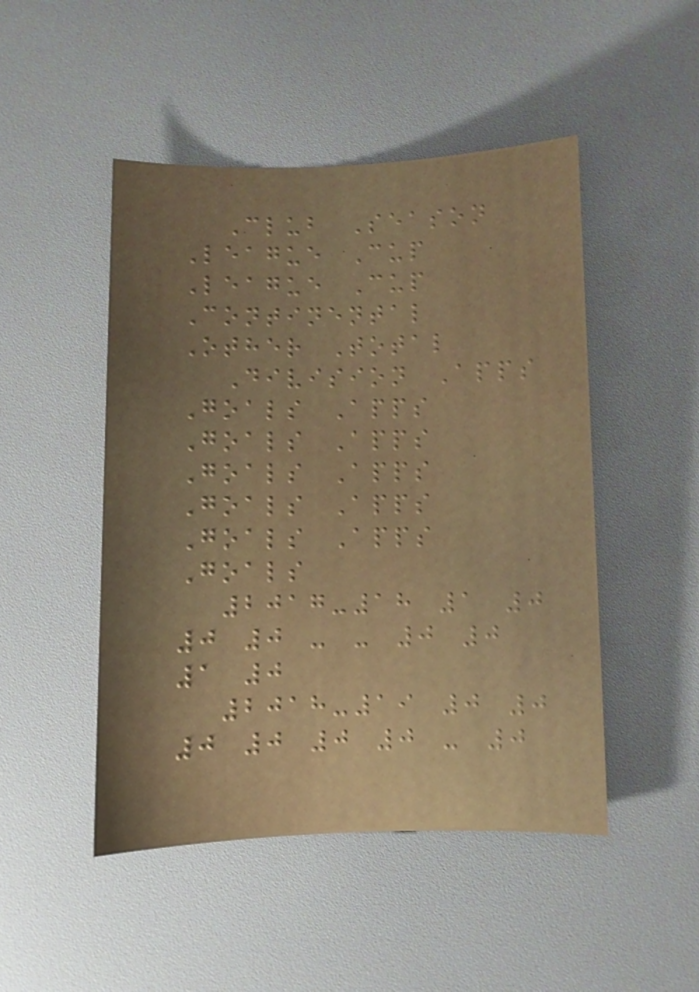Club Season
League Cup
League Cup
Continental
Other Total
Division Apps
Goals Apps
Goals Apps
Goals Apps
Goals Apps
Goals Apps
Goals
2017-18 1 0
0 0 - - 0 0
1 0
2018-19 0 0
0 0 0 0 - 0
